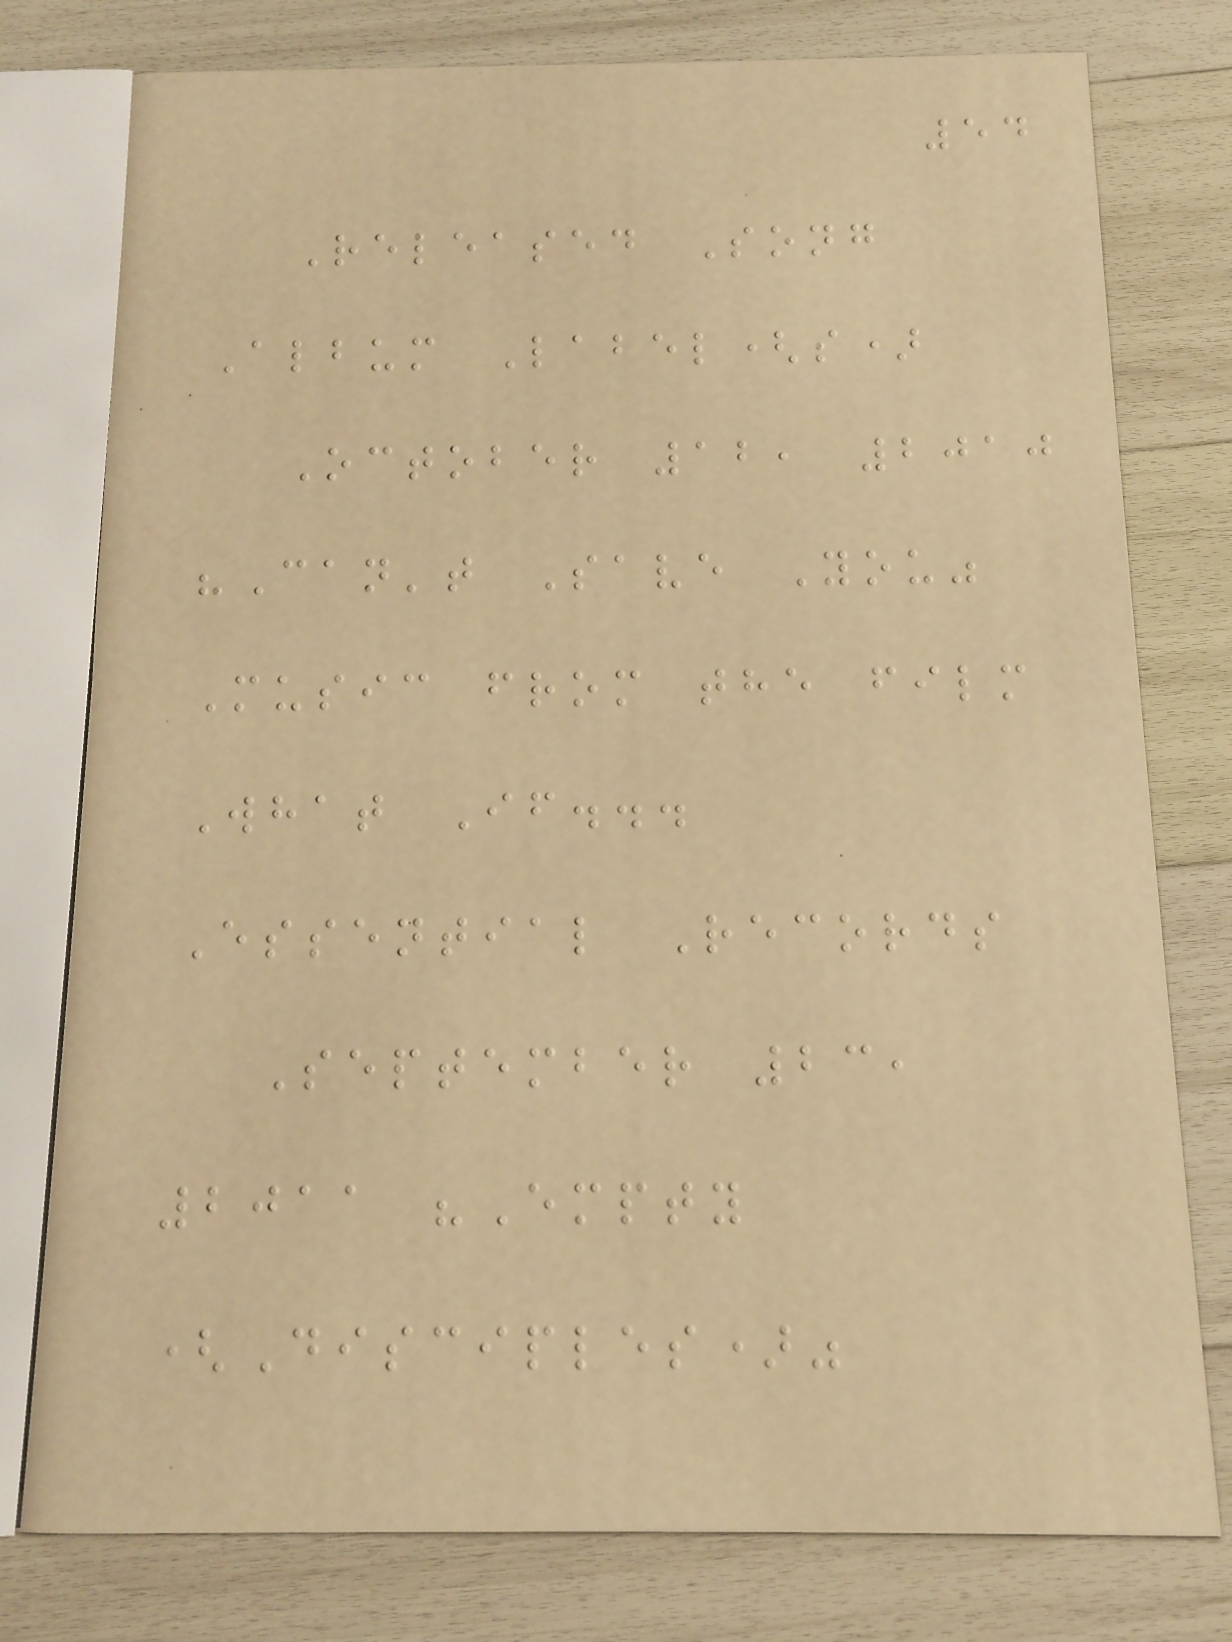54
Released Song
Album Label(s)
October 12, 2010
"Can't Save You"
Music from the film
What If...
Essential Records
September 23,
2011 "Empty
(Disciples)"
